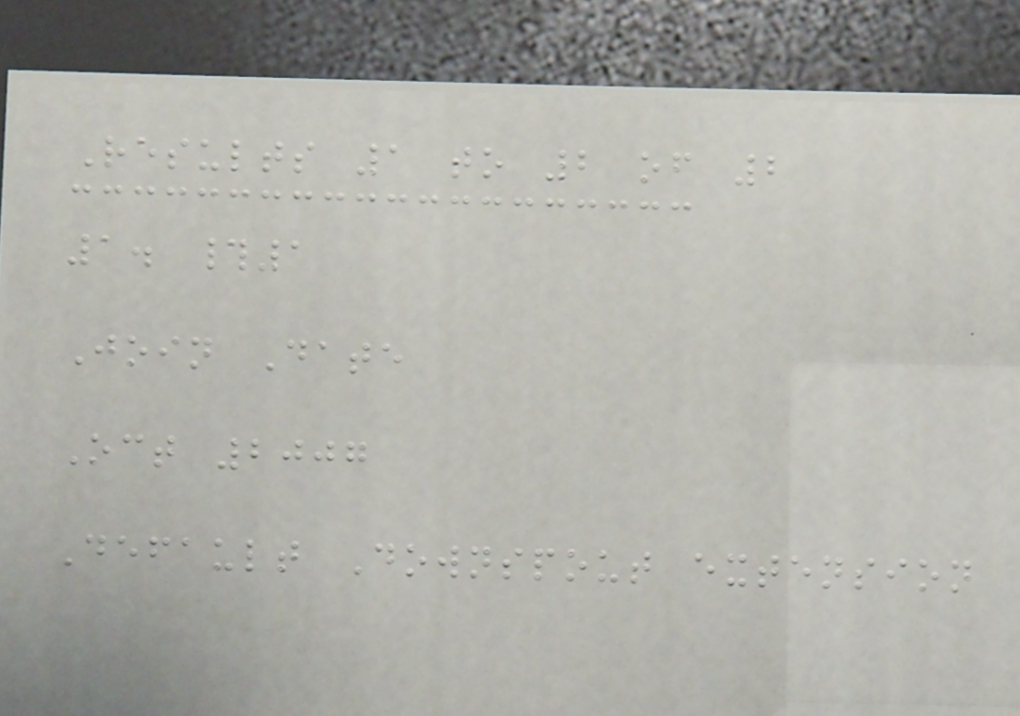Results 1 to 2 of 2
1. #1
Join Date
Oct 2007
Default Downspout extension
